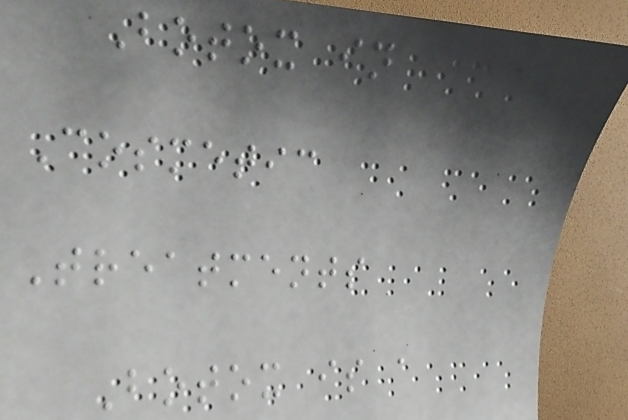Botox in
Cosmetic
Treatments
Botox is a
